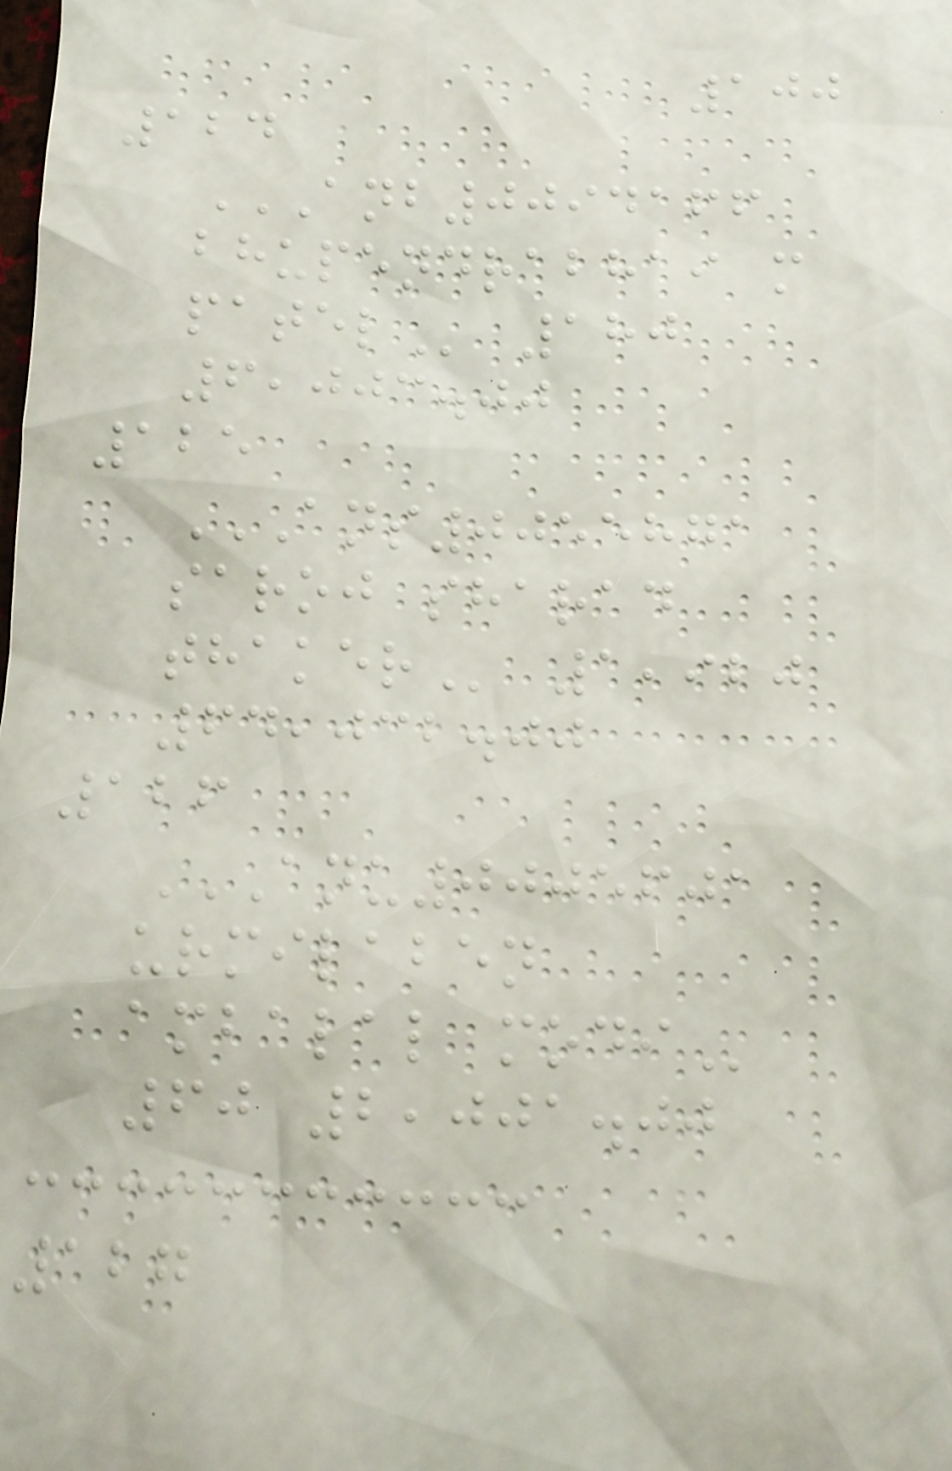100
124
ANB0094166
BHUPENDRABHAI M
PATEL 180
6,003.00
125
ANS0055871
SAROJ SHARAD
THAKER 1,920
64,032.00
126
ANU0005601
URMILABEN
AMBALAL MODI
60 2,001.00
127
